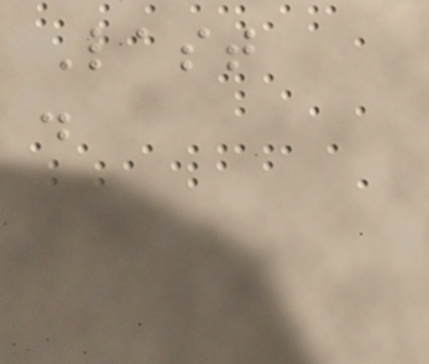Last
.
